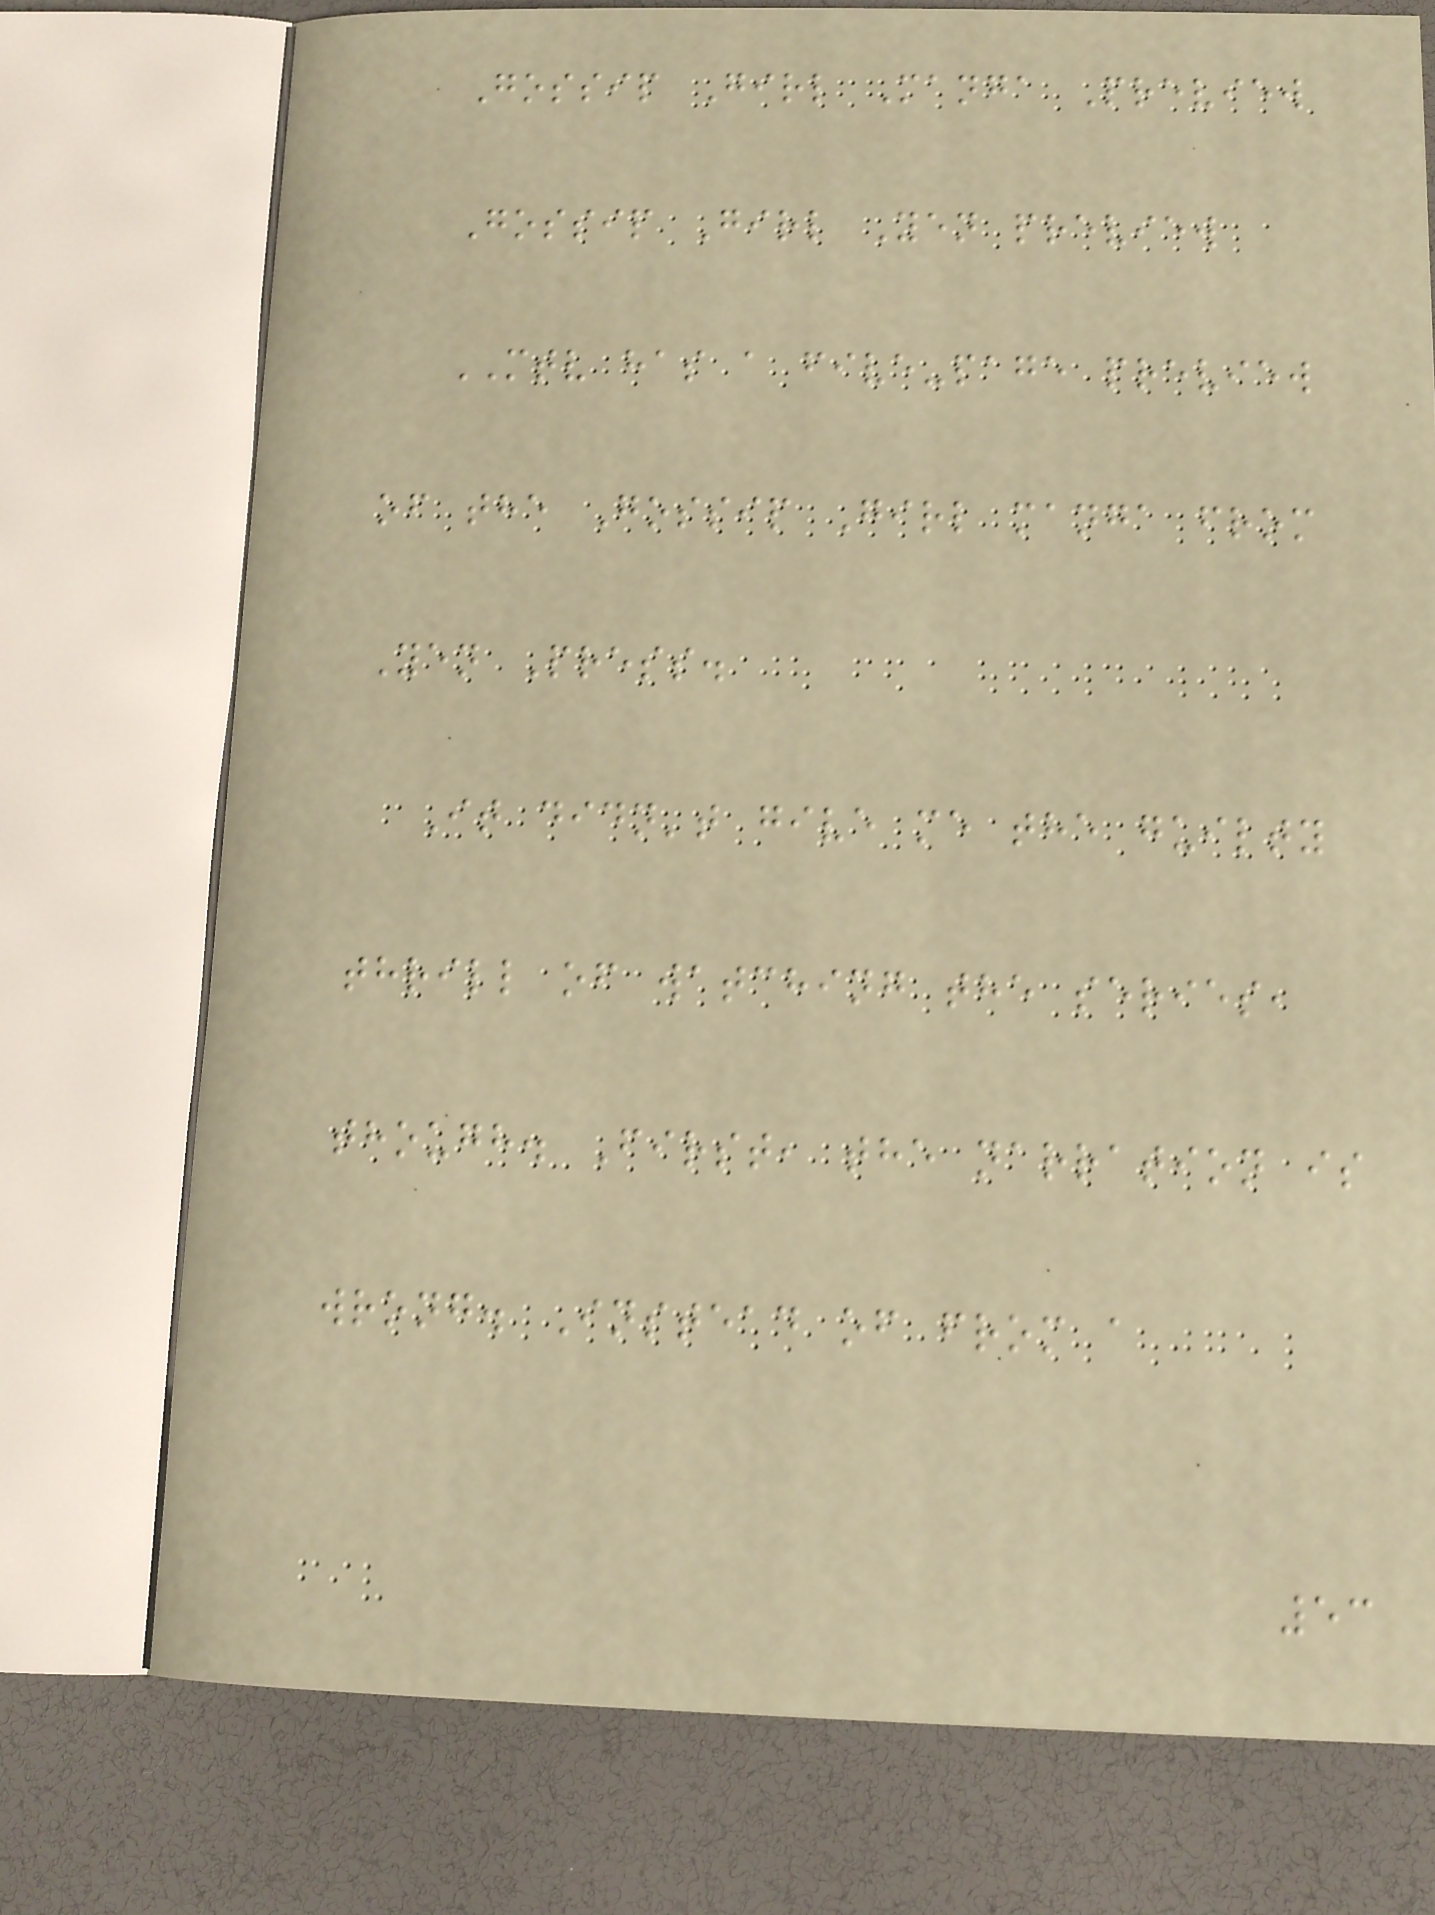Gossip Girl Manga Preview
Gossip Girl Yen preview
MTV has a five-page preview
of the Gossip Girl manga from
Yen Press.
It didn't give me the guilty
thrill of watching the series,
though. First, the narration is
wrong. Instead of from a
53
